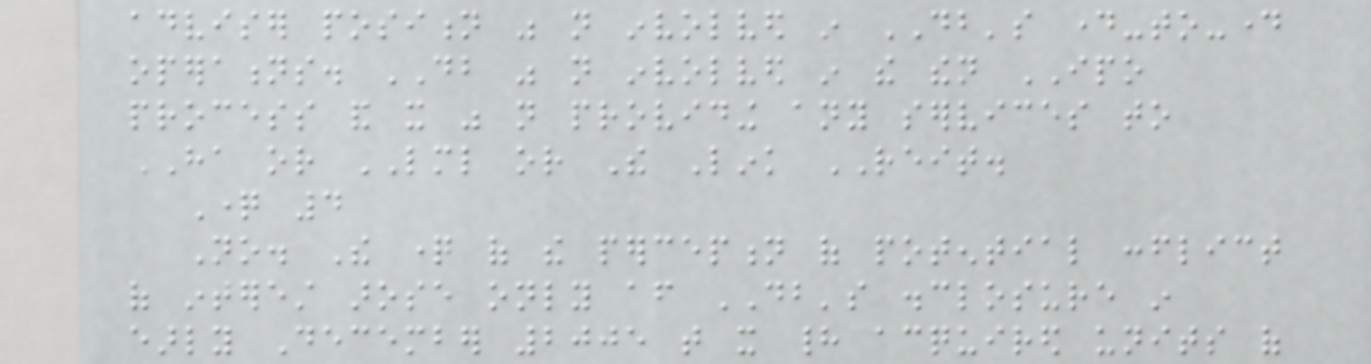adviser position was not involved in DB's day-to-day
operations. DB was not involved in the then IPO
process and it was not providing any services to
HA or LML or The Link REIT.
Question 4
No. The question of the perception of potential conflict
of interest arose only after DB's disclosure in
early December 2005 that it had acquired units of
